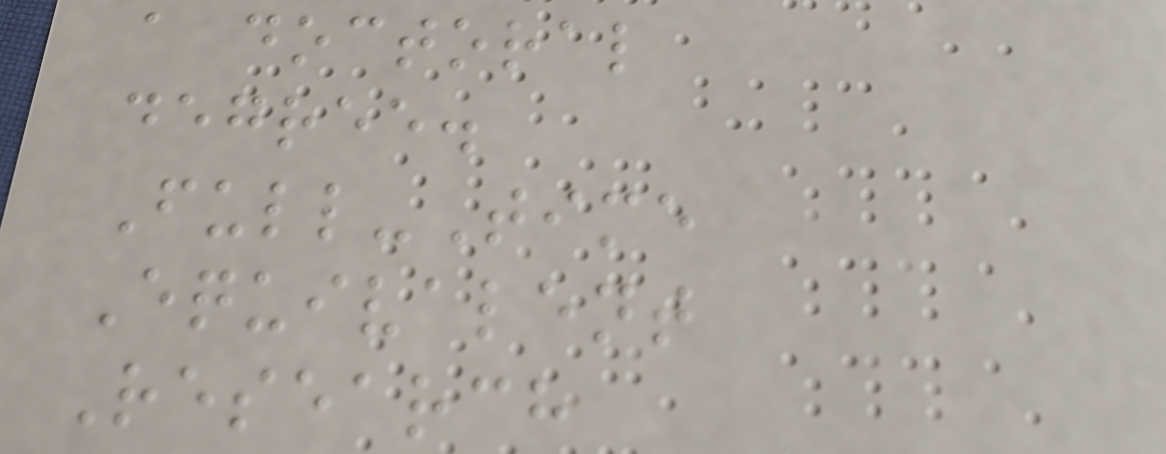a doctoral
degree.
Full-Time
Equivalent
Research
